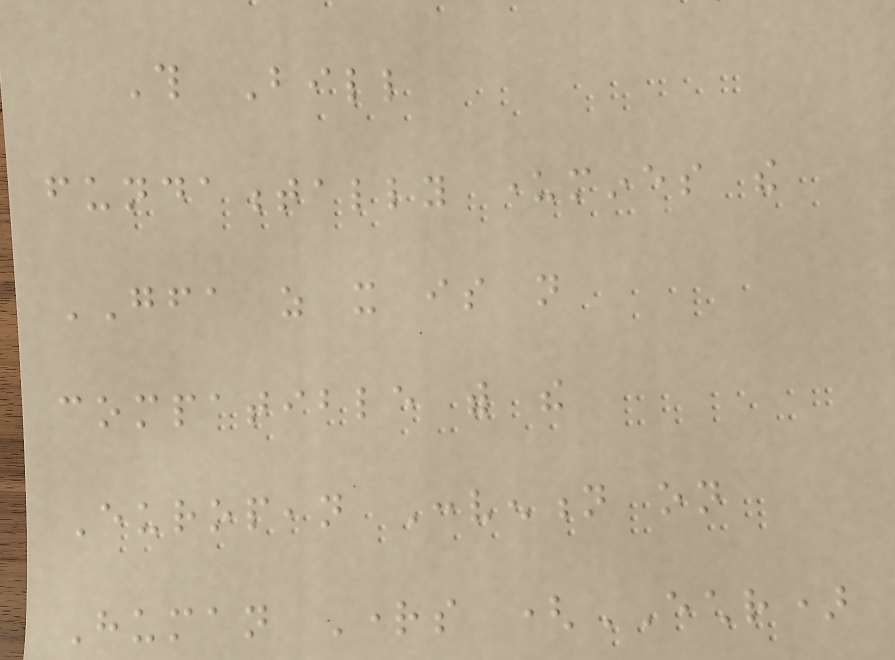This Bill
fundamentally undermines the
GFA as it is not
compatible with the
European Convention on
Human Rights (ECHR)
